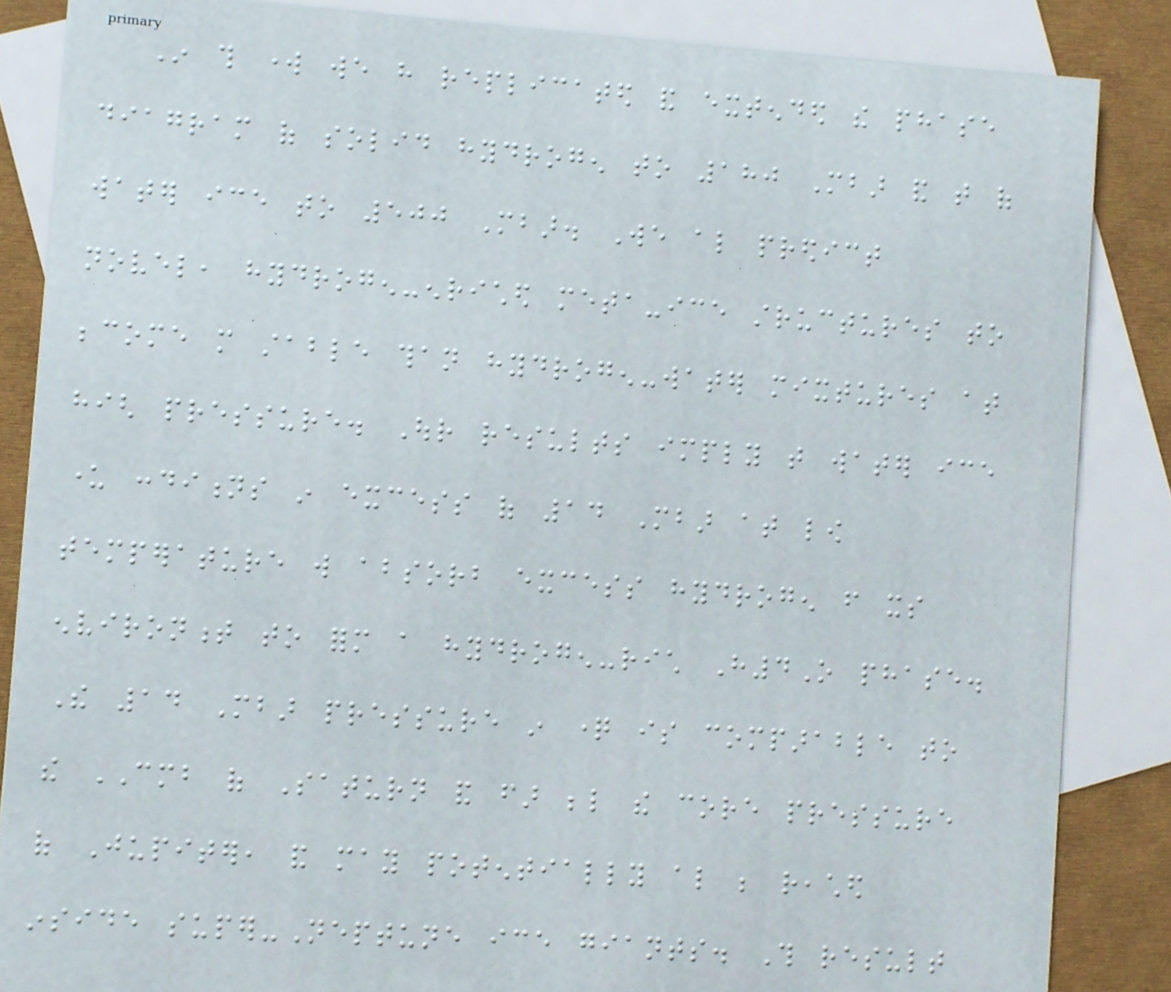In this work we have replicated and extended the phase
diagram of solid hydrogen to 180 Mbar and that of
water ice to 500 Mbar. We also predict
novel, hydrogen-enriched meta-ice structures to
become more stable than hydrogen-water mixtures at
high pressure. Our results imply that water ice
under conditions in excess of 14 Mbar at low
temperature will absorb excess hydrogen from its
environment to form a hydrogen-rich H4O phase.
The 14 Mbar pressure in question is comparable to
the CMB of Saturn and far below the core pressure
of Jupiter, and may potentially also be reached
inside super-Neptune ice giants. This result
